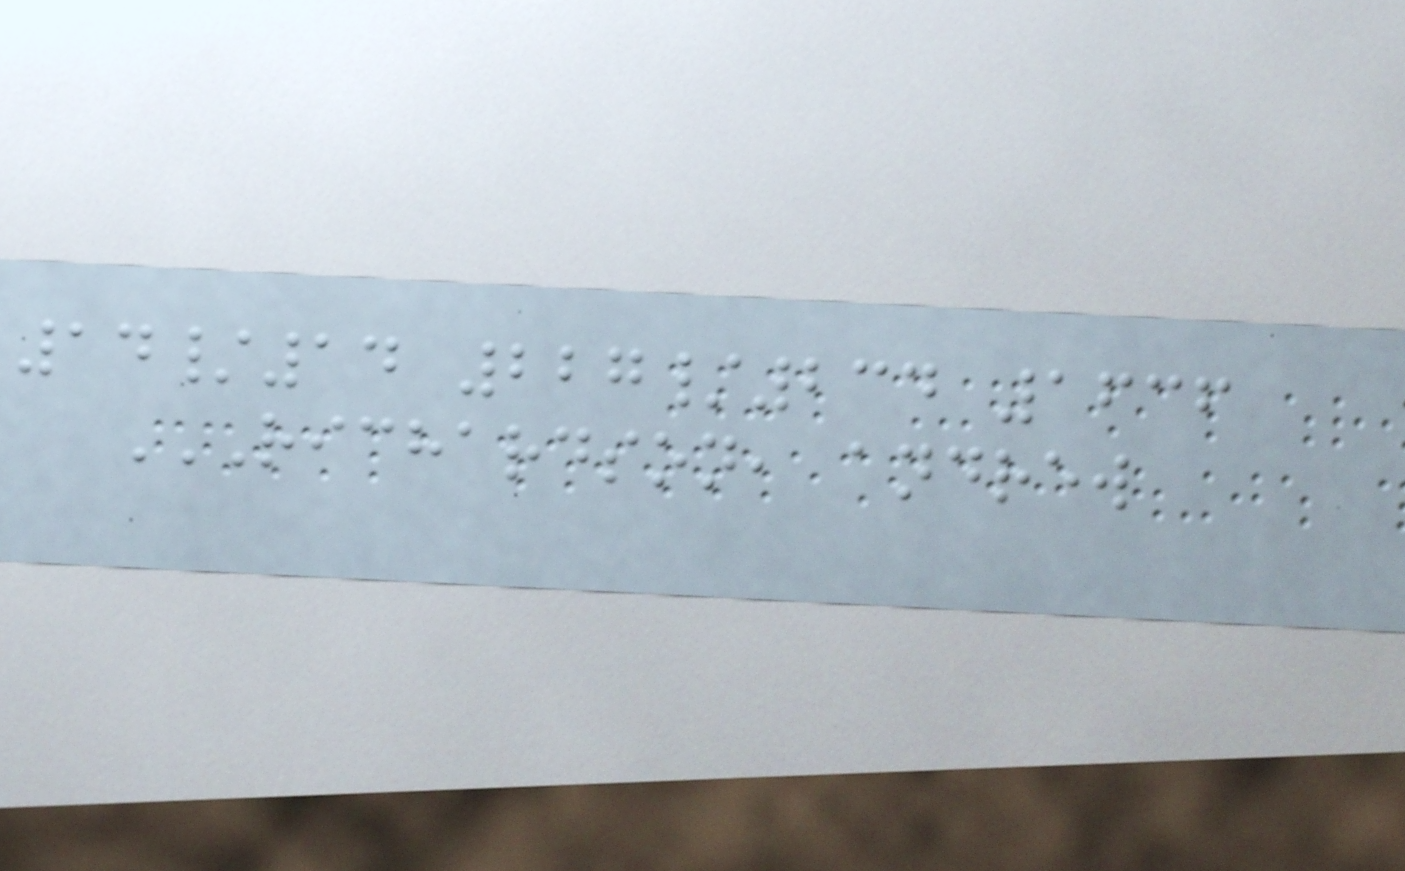14/14 227/234 1636
RICHARDSON, ANDREW
